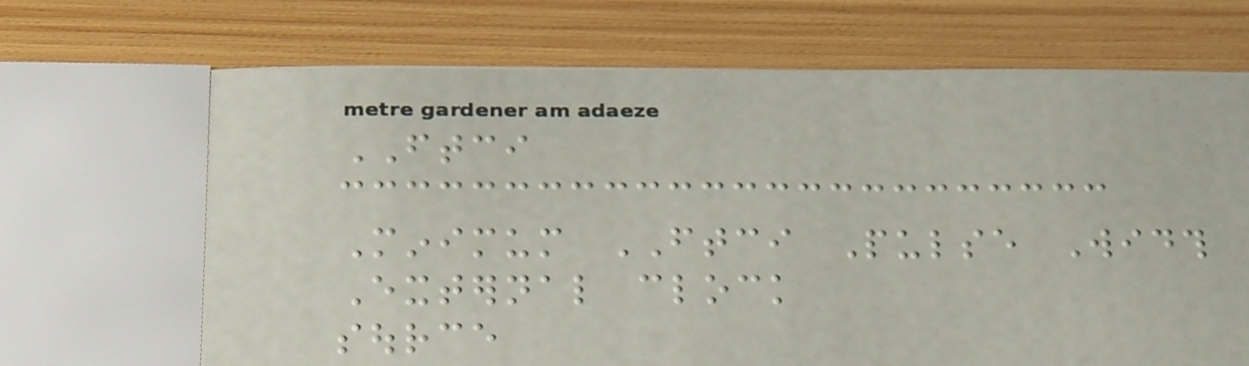FTCI
Minimum FTCI Pulse Width
External clock
source
